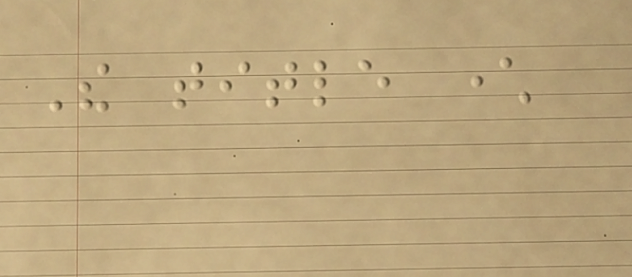The title character
